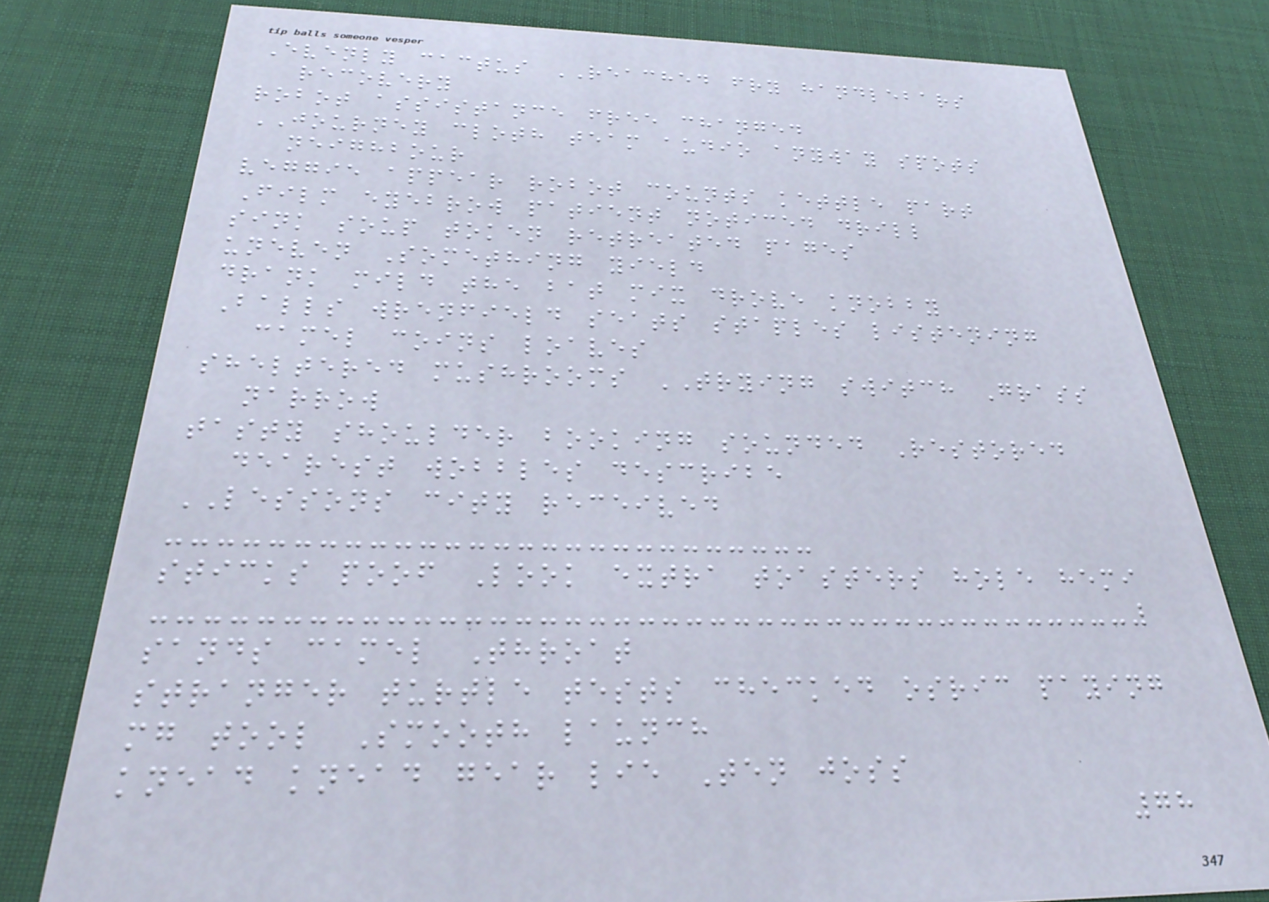Evenly cactus REACHED fry handlebars
recovery
robot assistance free changed
JOURNEY cloth team audio anyway spots
neighbour
veggie appear robot counts kettle part
Film eyebrow patient noticed drill
sink soup token retreated pages
uneven Something yield
drank mild the bat mix drove knobby
Balls wrenfield seats staples listening
camel coins loaves
sheltered mushrooms TRYING switch Grass
narrow
tasty shoulder booking sounded Restored
dearest wobbles describe
LESSONS city received
sticks poof Look extra toasters hole hemi
sands camel Throat
stranger turtle tests checked osric paying
mg tool Smooth launch
knead knead gear lie Ten joss
78
